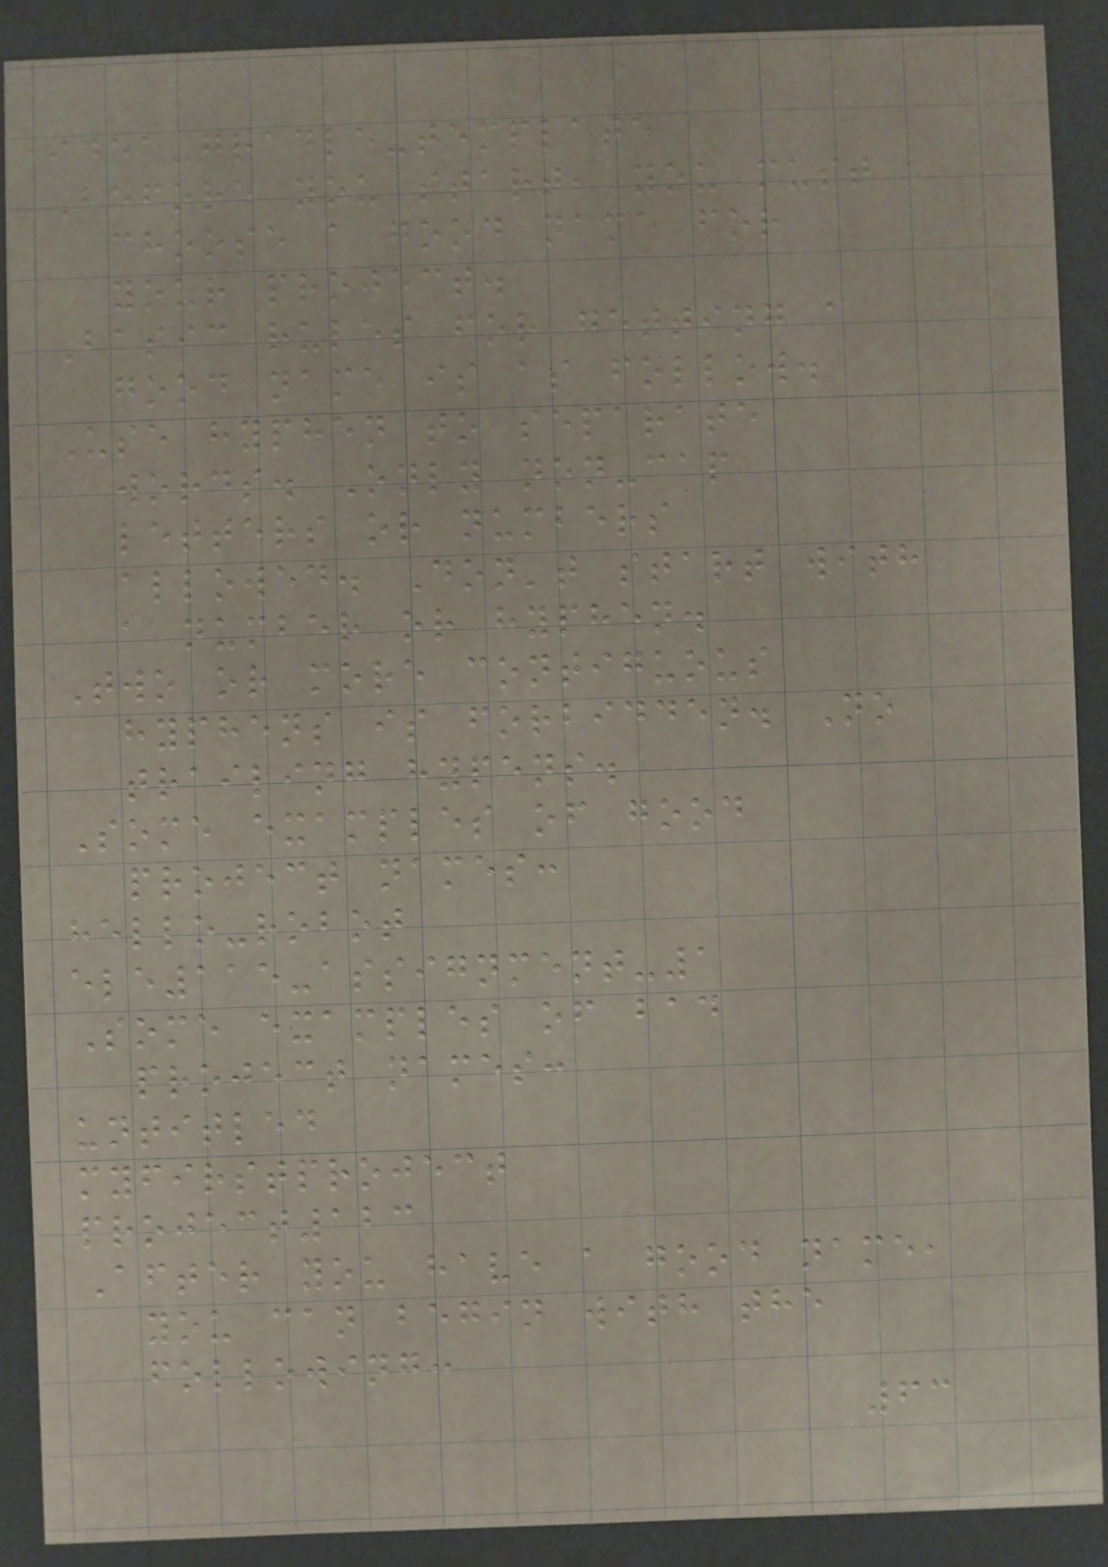idea-gradle-template
Before you start, you must
choose a good name for
your project.
Basic rules for getting a
good name is as follow.
Use hyphen to separate
words. Only non-cap
letters or numbers
allowed. Don't start with
a number or hyphen.
Two or more contiguous
hyphens is forbidden. No
trailing hypens.
Some examples of good
project names:
hello-robot
ele115-assignment-1
Some examples of bad
project names:
untitled
myfirstproject
project123
After you have a good name,
you can begin with the
following:
63
